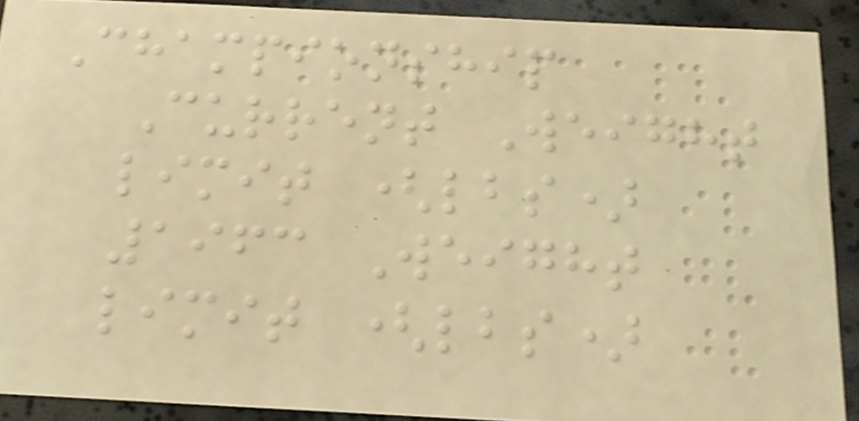Championship
Current Weight
limit (lbs)
1963 Weight
limit (lbs)
